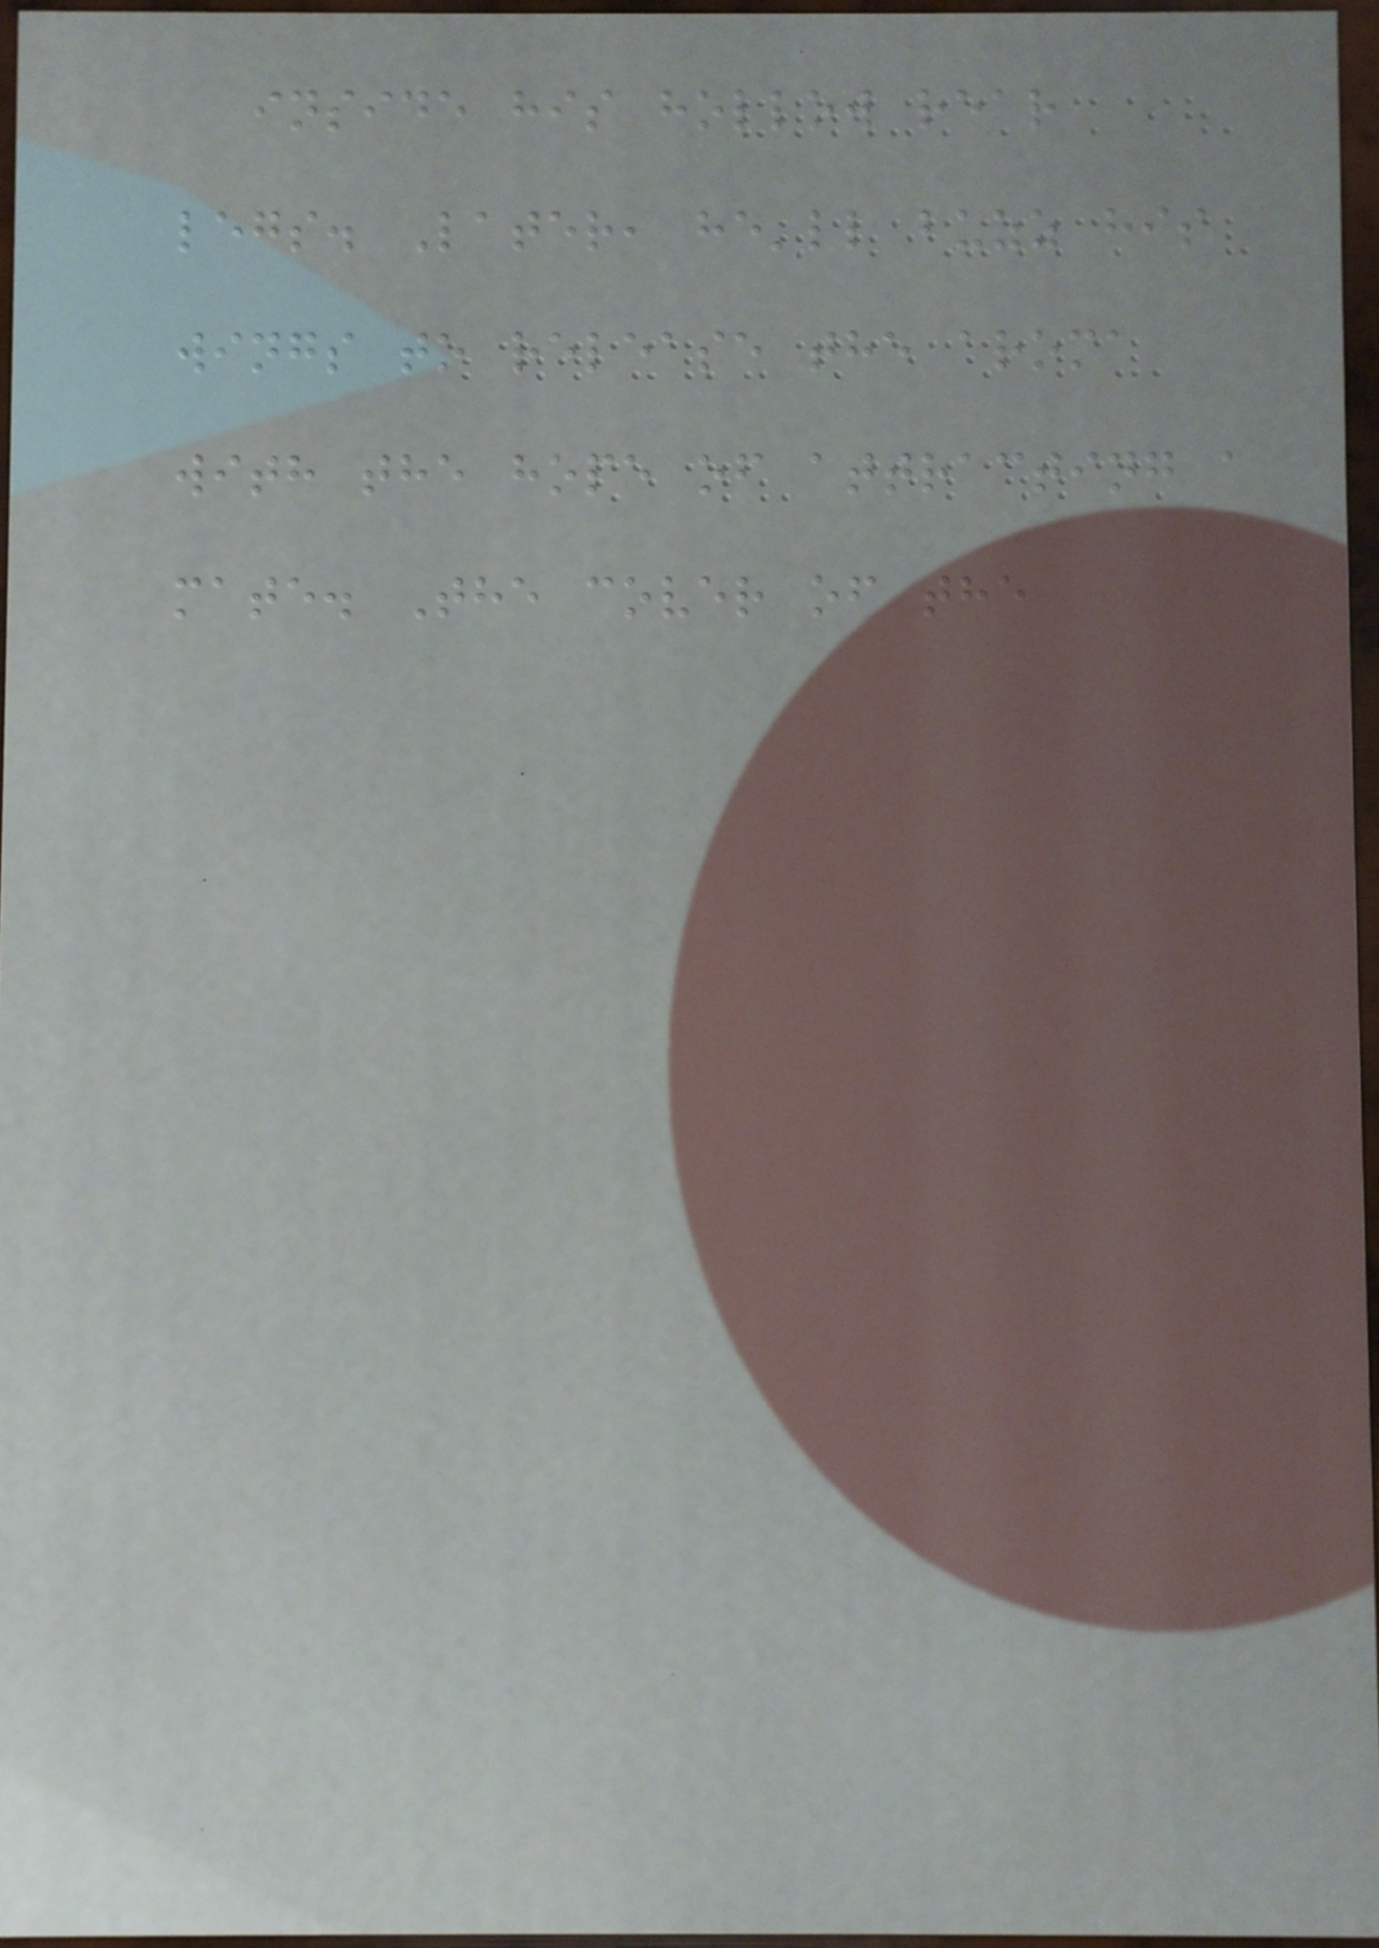inside his hollow rear
legs. Later, he'll buzz his
wings to release the aroma
with the hope of attracting a
mate. The cover of the
